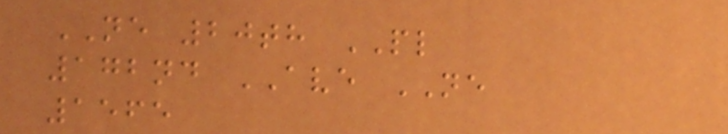NE 20th PL
172nd AVE NE
1565
